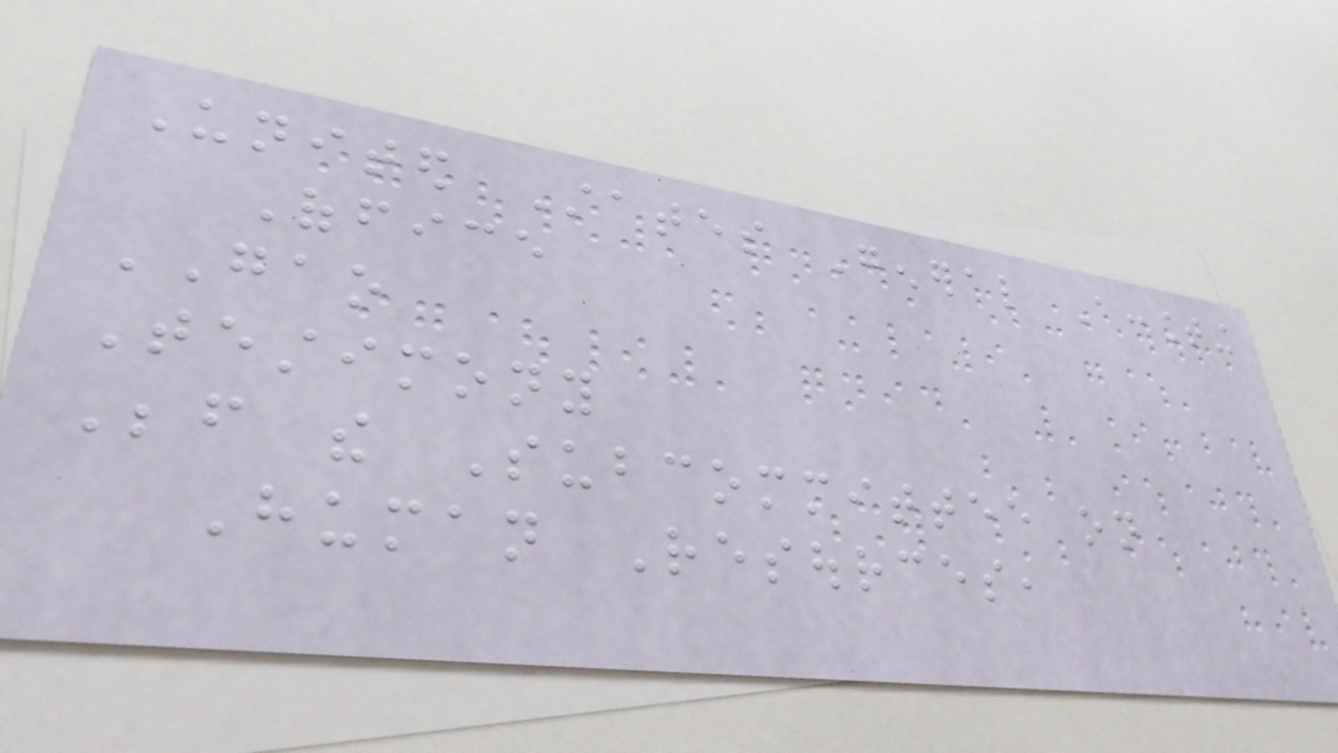United States General Accounting
Office
GAO
Testimony
Before the Subcommittee on
Human Resources,
